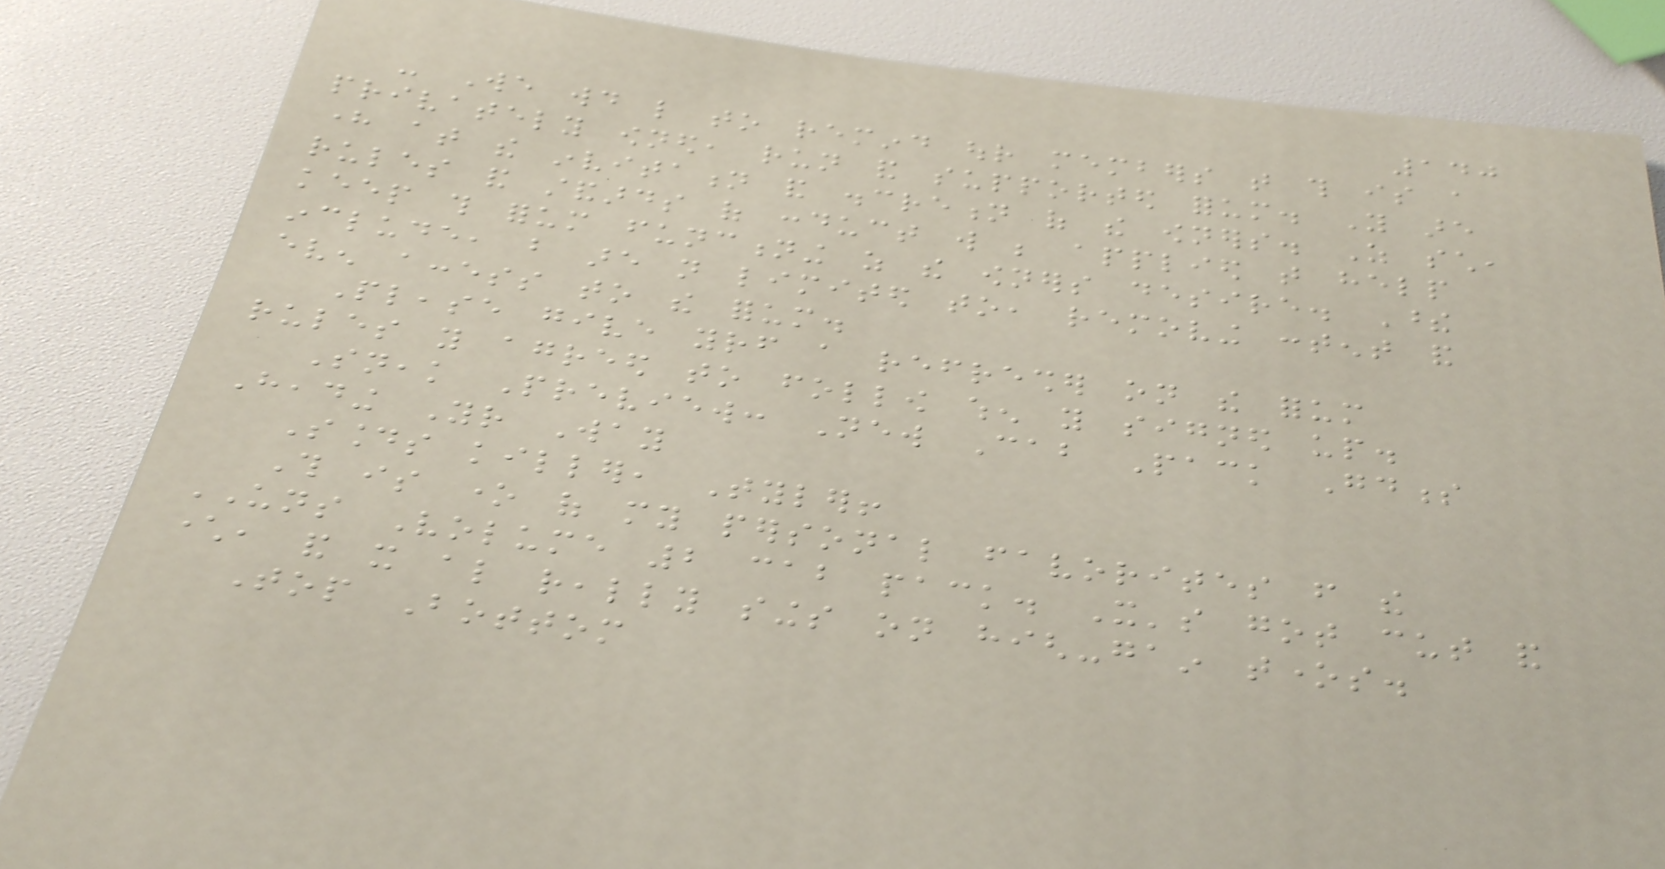140
- We would like to remind our members that this is a
privately owned, run and supported forum. You are
here at the invitation and discretion of the owners. As such,
rules and standards of conduct will be applied that help
keep this forum functioning as the owners desire. These
include, but are not limited to, removing content and
even access to the forum.
Please give yourself a refresher on the forum
rules you agreed to follow when you signed up.
Sneak Preview: New Cab Pack Goodness
Heading Your Way
Sounds killer, Tyler!
This is one of my personal favorites from the
UNS Volume 2 cab pack. It's got cut and
character, and it also really sings on high-gain tones.
Top Bottom
